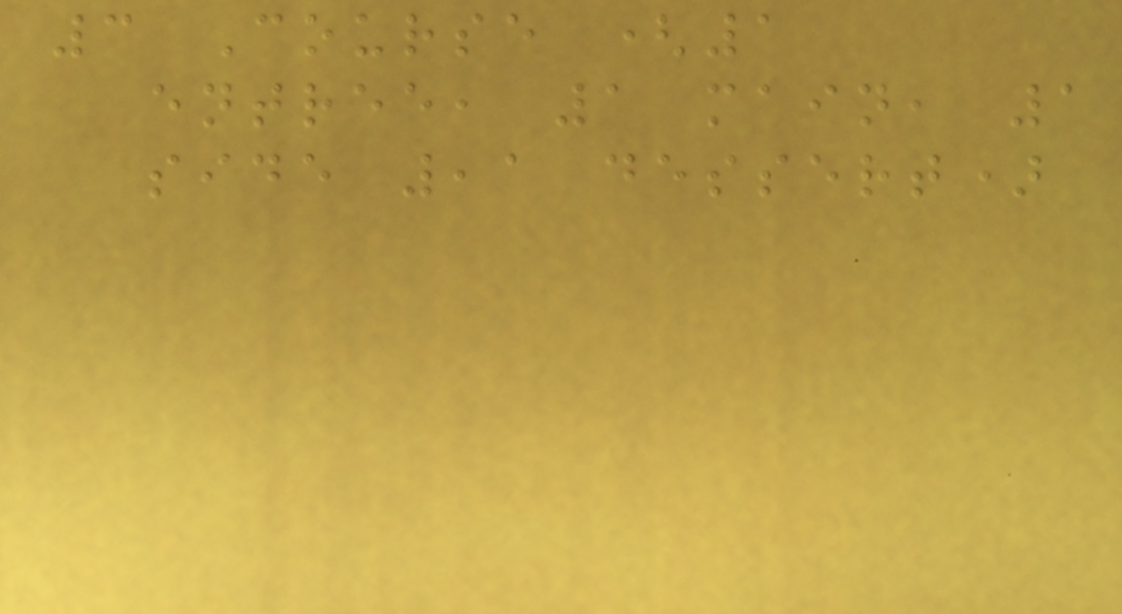3 Course (1
entree, 1 main, 1
side ,1 dessert)
